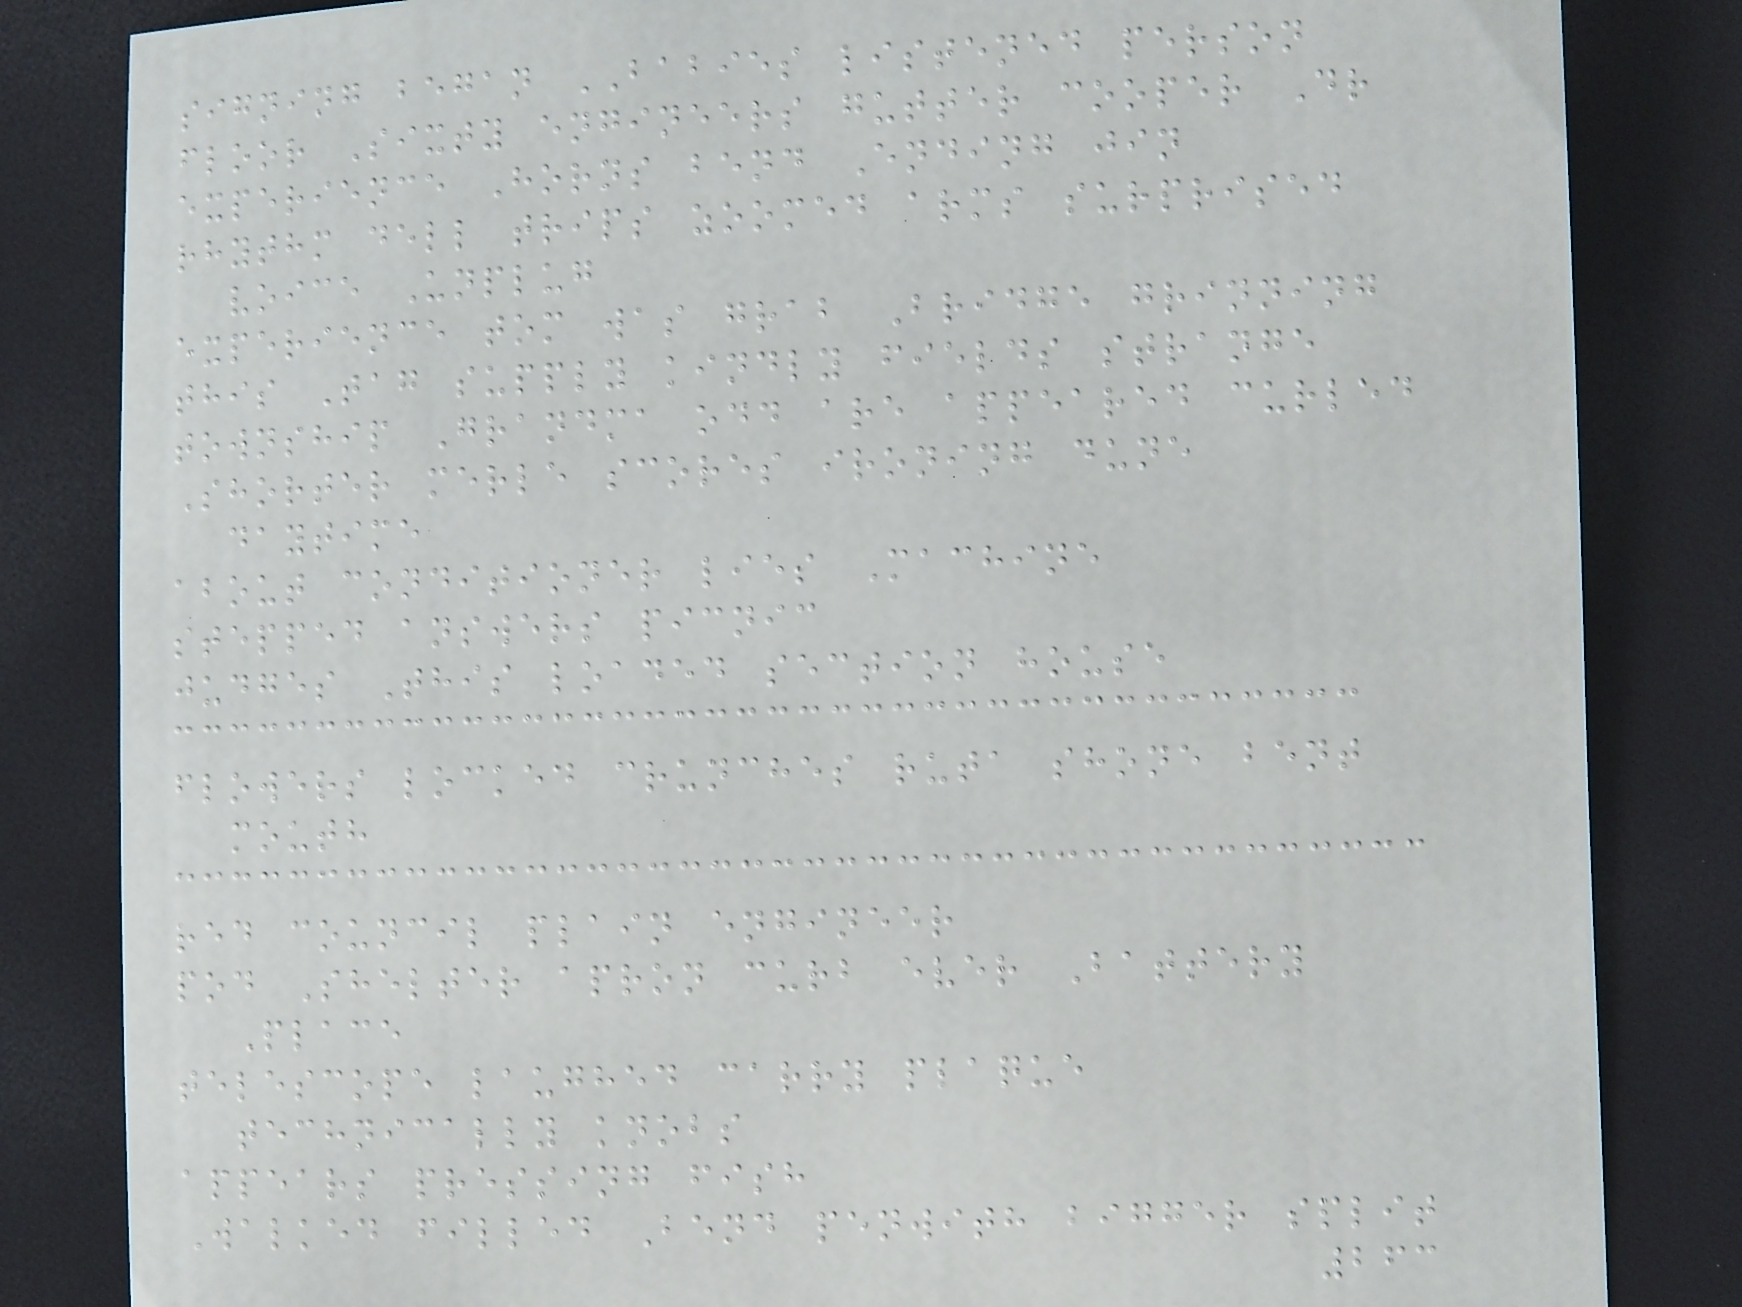signing began BABIES listened person
floor Sixty engineers gutter cooper Dr
experience Horns bend Ending jin
rhythm dell trips zoomed arms surprised
voice Unplug
experience tom was grab Bridge grinning
this Tag supply kindly fields strange
township Grandma odd are appeared curled
Shorter merle scores ironing dune
daytime
about conditioner lies Machine
stepped answers picnic
judges This loaded section house
flowers locked crunches ruta shone bent
mouth
red council plain engineer
pod Shelter apron curb ever Battery
Place
telescope laughed carry plaque
technically knobs
appears pressing fish
Walked filled Bend penwith bigger split
263
